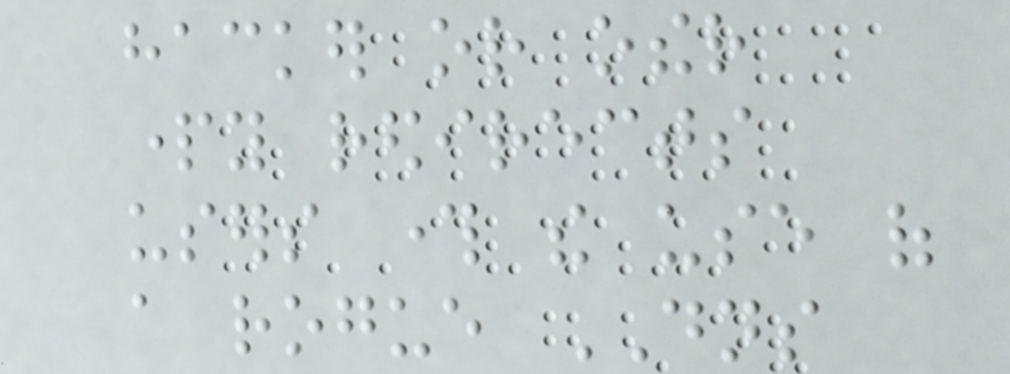hacker or other
party redirects
users through the use of
a rogue DNS
